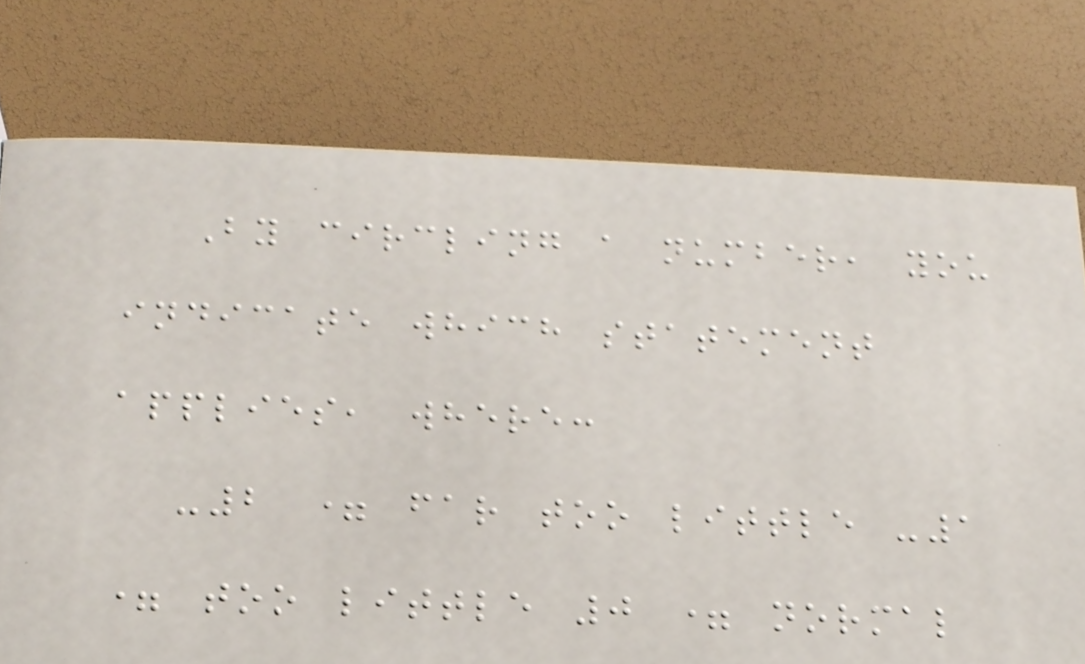By circling a number, you
indicate which statement
applies, where:
-2 = far too little -1
= too little 0 = normal
